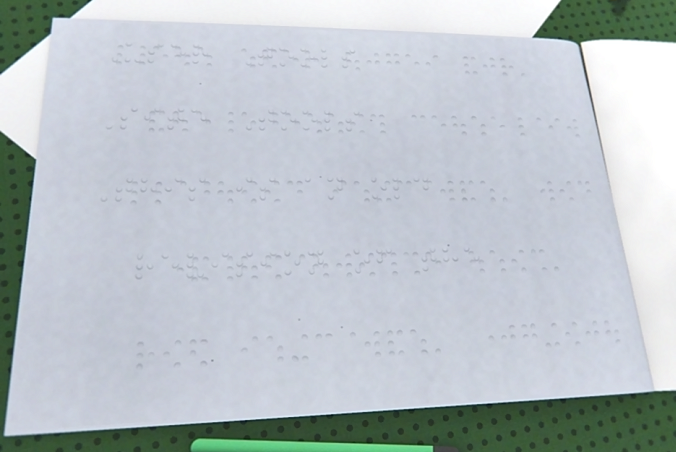User Tools
Site Tools
This is an old
revision of the
